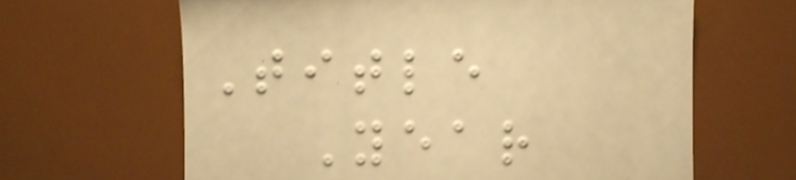Title
Year
